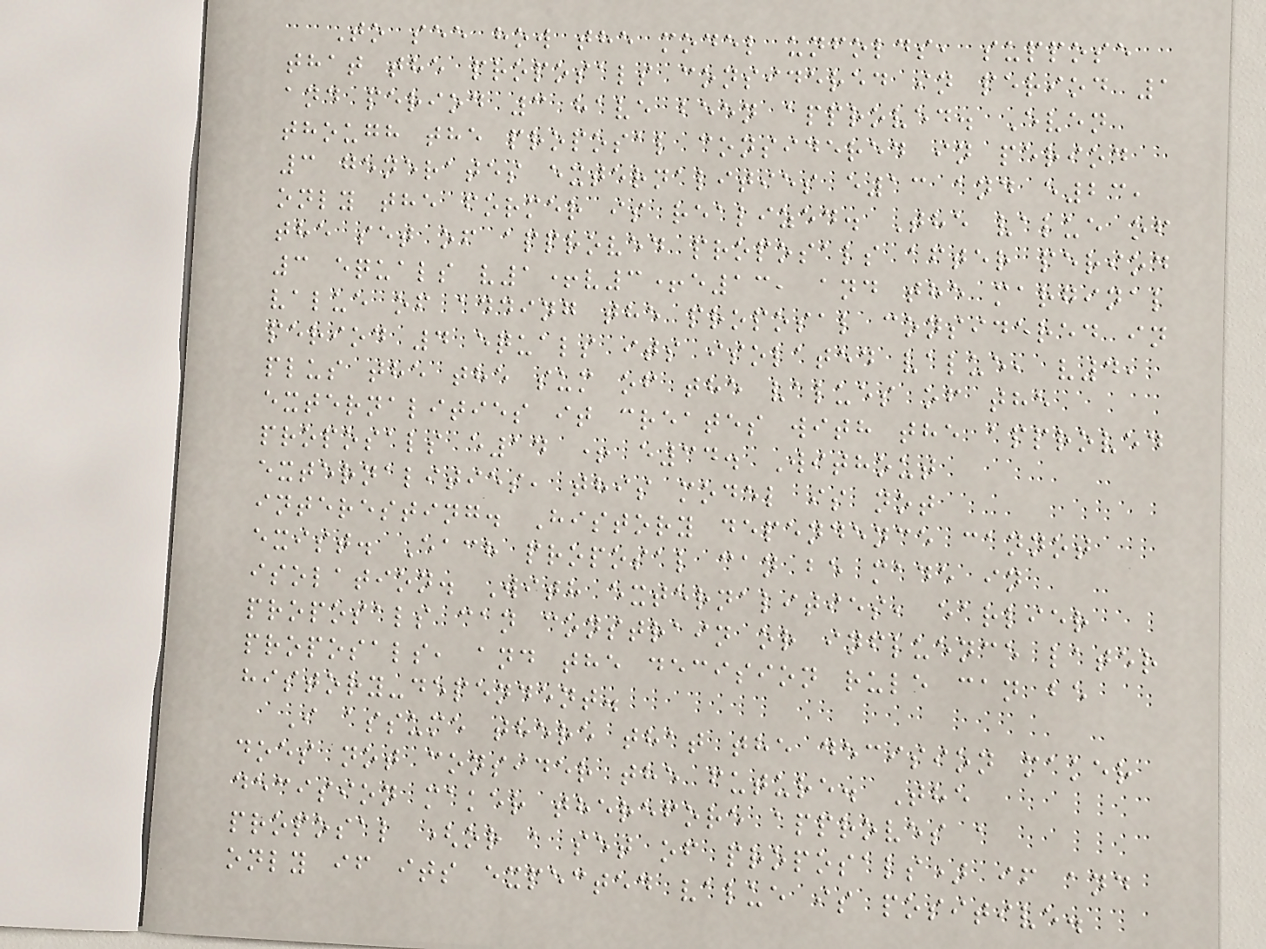To see how the model unfolds, suppose
that the proposals considered in period 1
and period 3 have been approved. Even
though the proposal considered in period
3 generates externalities e13 and e23,
only the former is realized. The value of
the set of approved proposals after period
3 equals v1+v3+e13, and the marginal
value of adding the proposal considered in
period 4 equals its isolated value, v4,
plus the the sum of the values of the
externalities it creates with the approved
proposals e14 + e34. Without
externalities, this model is not
interesting. History dependence cannot
exist. Each proposal can be made in
isolation. With externalities, earlier
proposals can constrain or influence later
proposals, and the decision rule can be
history-dependent.
I assume there that the decision maker
does not consider the future. The
decision maker therefore approves a
proposal (or a set of proposals) if and
only if its expected value is positive.
